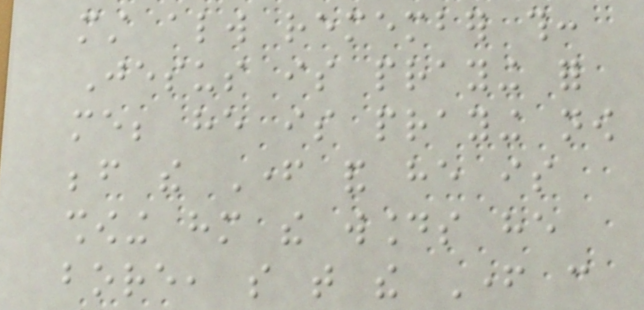must always remember this:
Jesus is praying for
me; he is praying now
before the Father and he is
showing him the wounds he
bore, so that the Father can
